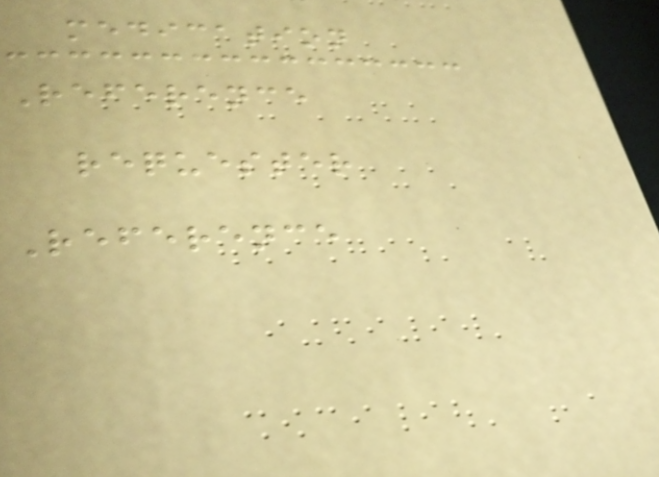medication
Reference
requester
Reference
